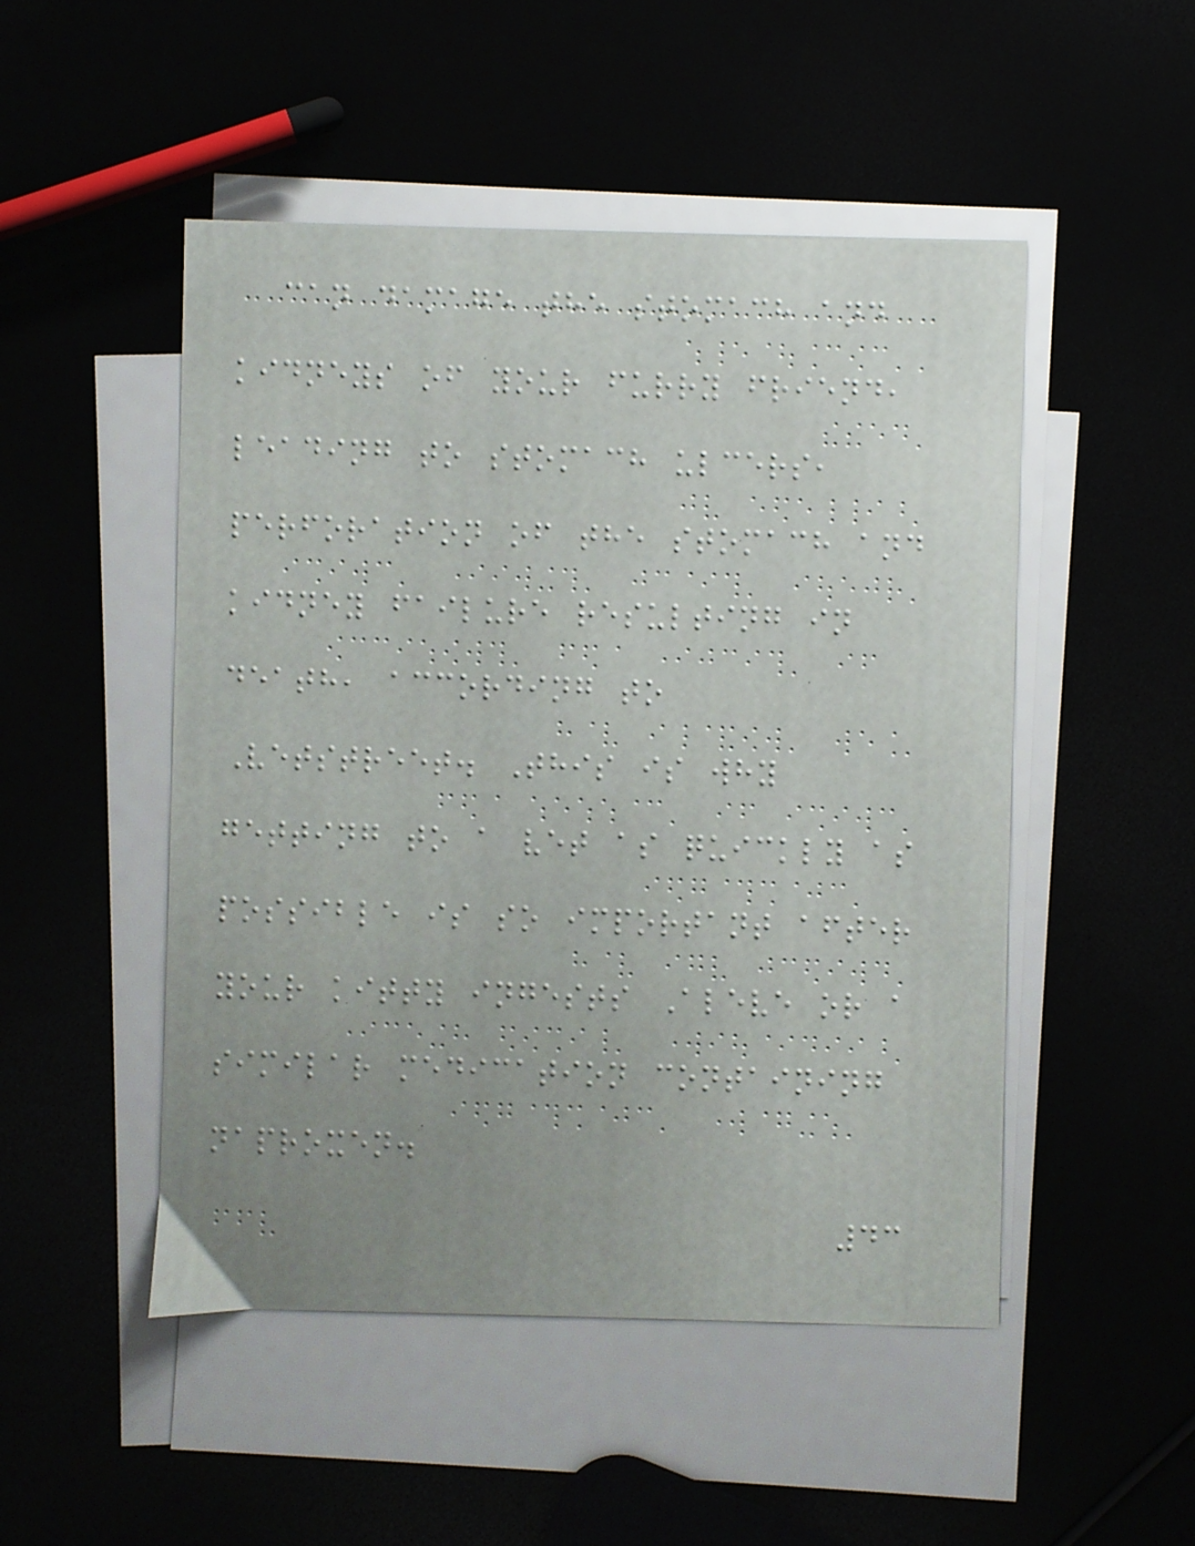can damage the stomach and
kidneys of your furry friend,
leading to stomach ulcers,
perforation of the stomach and
kidney failure resulting in
death, according to
Vetstreet. This is why
getting to a vet as quickly as
possible is so important after
your kitty ingests Aleve or a
similar medication containing
naproxen.
43
